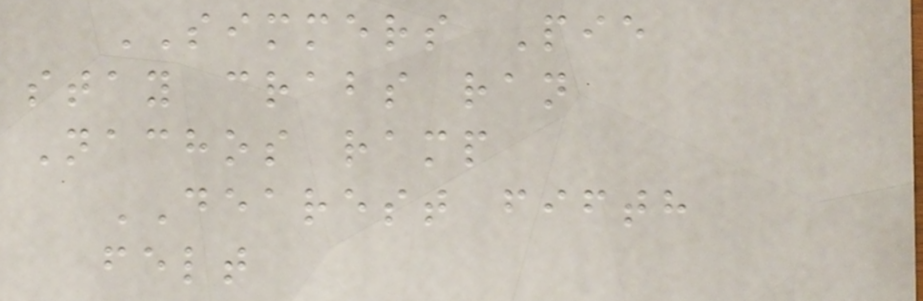SIMMERS Pie
stay crabs ran
Nachos ramp
DEAREST fifth
felt
